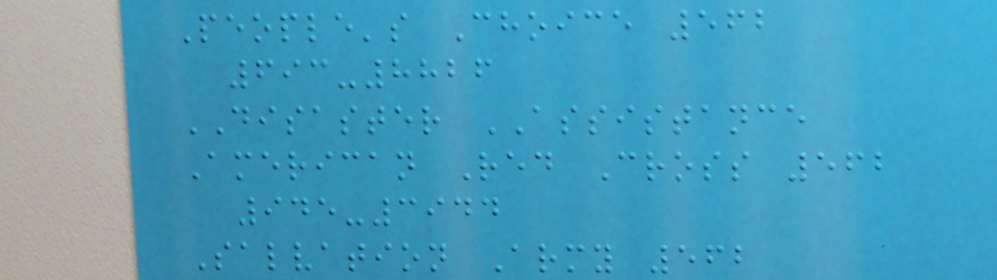People's Choice 562
693-8826
DISASTER ASSISTANCE
American Red Cross 562
945-3944
Salvation Army 562
